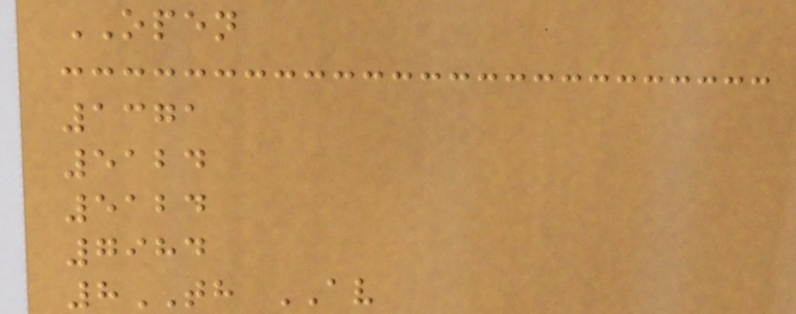OPEN
1371
5124
5124
7984
8TH AV
